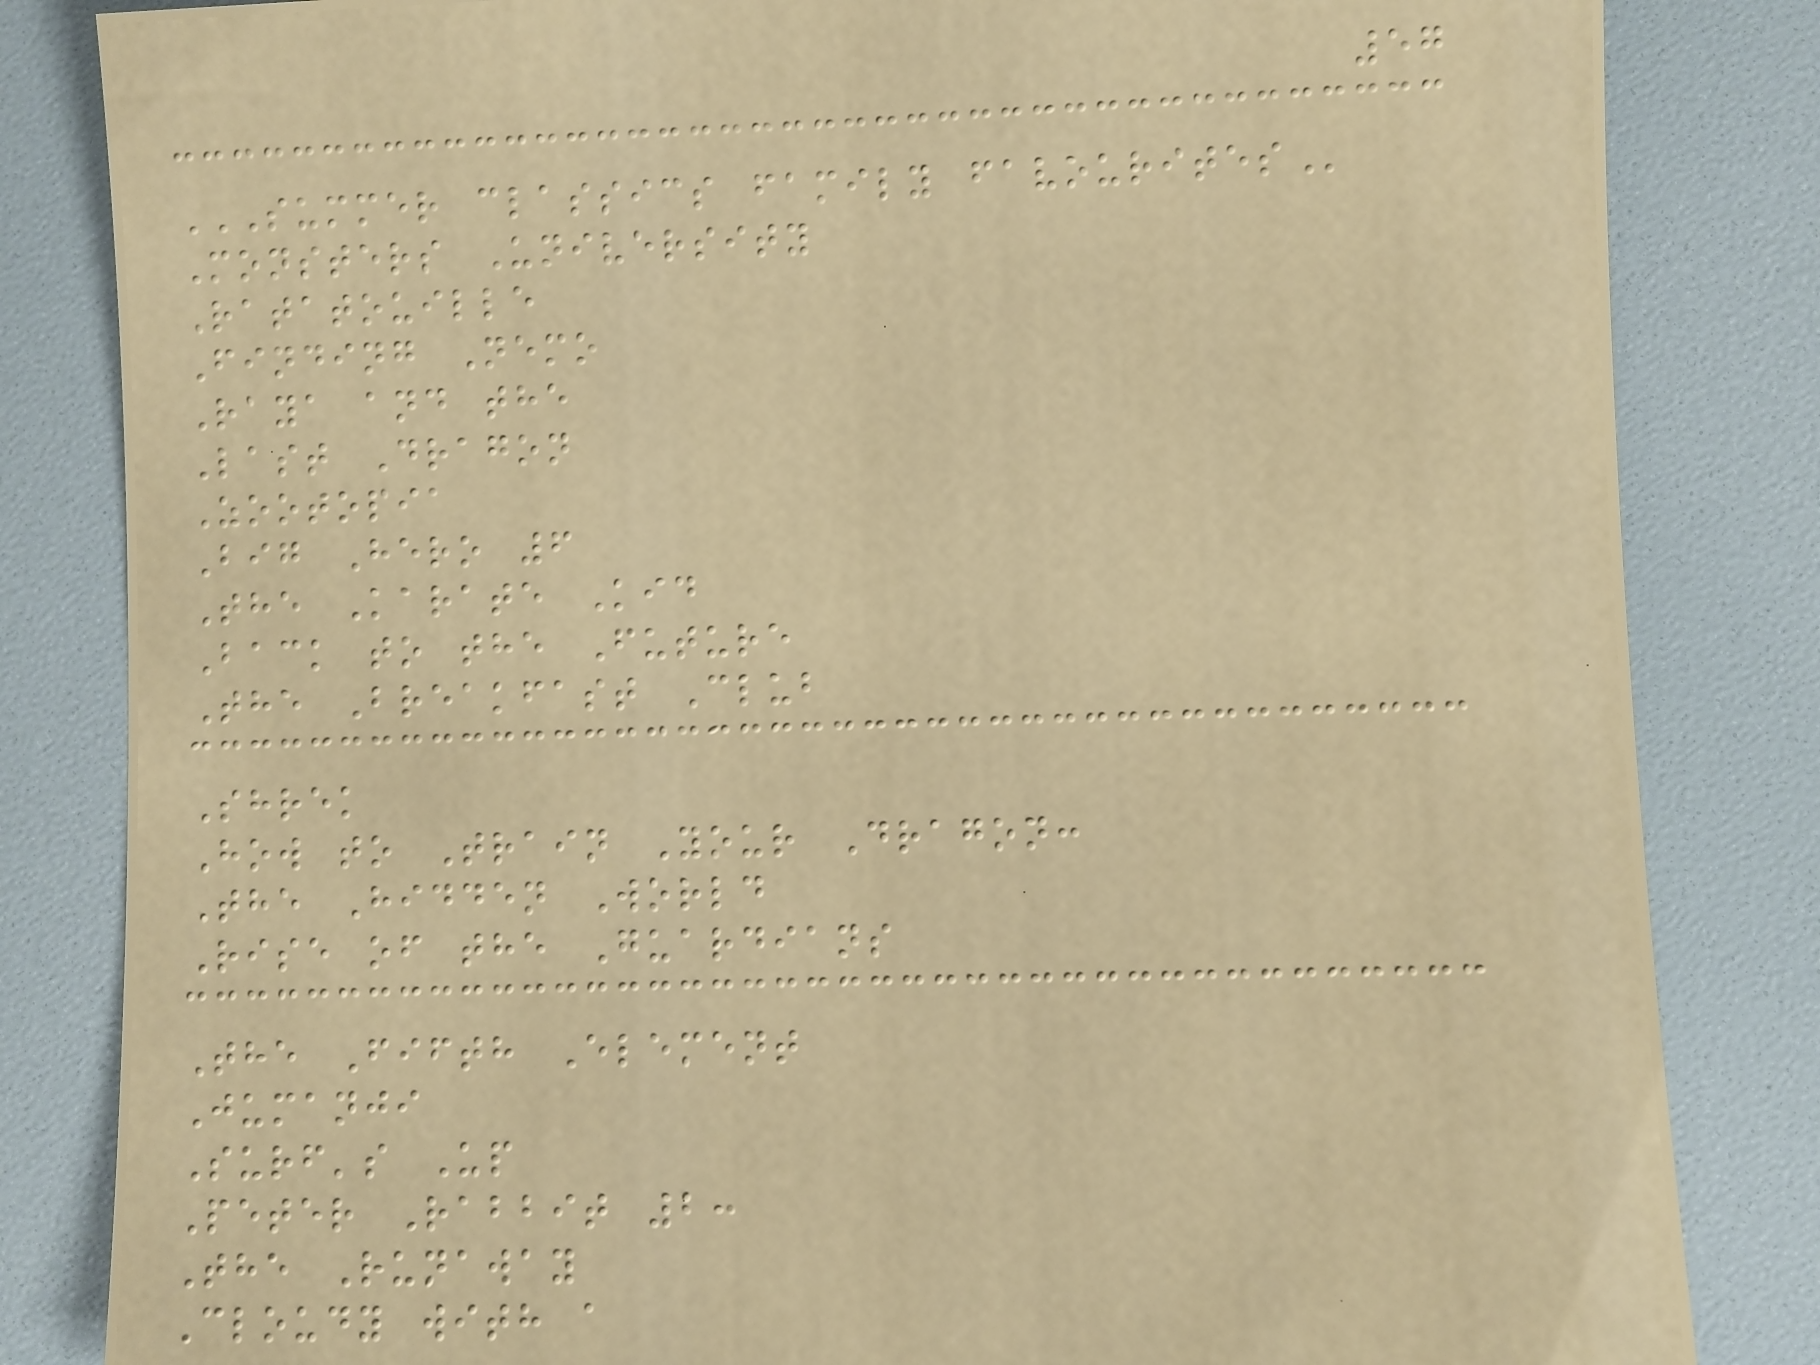57
SUMMER CLASSICS FAMILY FAVOURITES
Monsters University
Ratatouille
Finding Nemo
Raya and the
Last Dragon
Zootopia
Big Hero 6
The Karate Kid
Back to the Future
The Breakfast Club
Shrek
How to Train Your Dragon:
The Hidden World
Rise of the Guardians
The Fifth Element
Jumanji
Surf's Up
Peter Rabbit 2:
The Runaway
Cloudy with a
